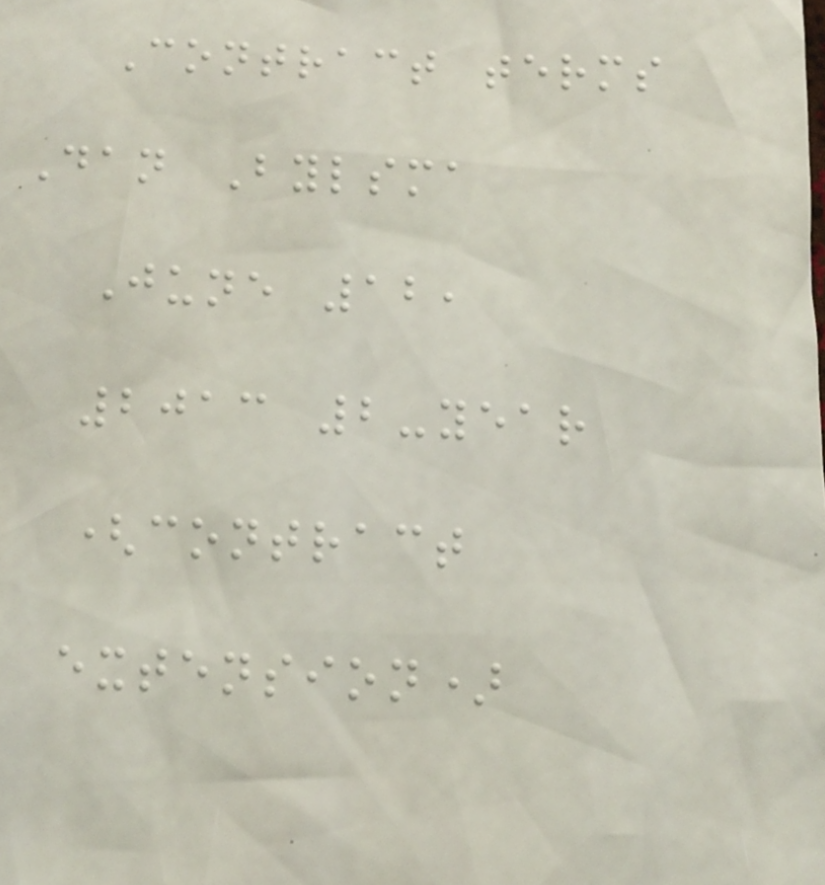Contract terms
Dan Bylsma
June 12,
2013 2-year
(contract
extension)
